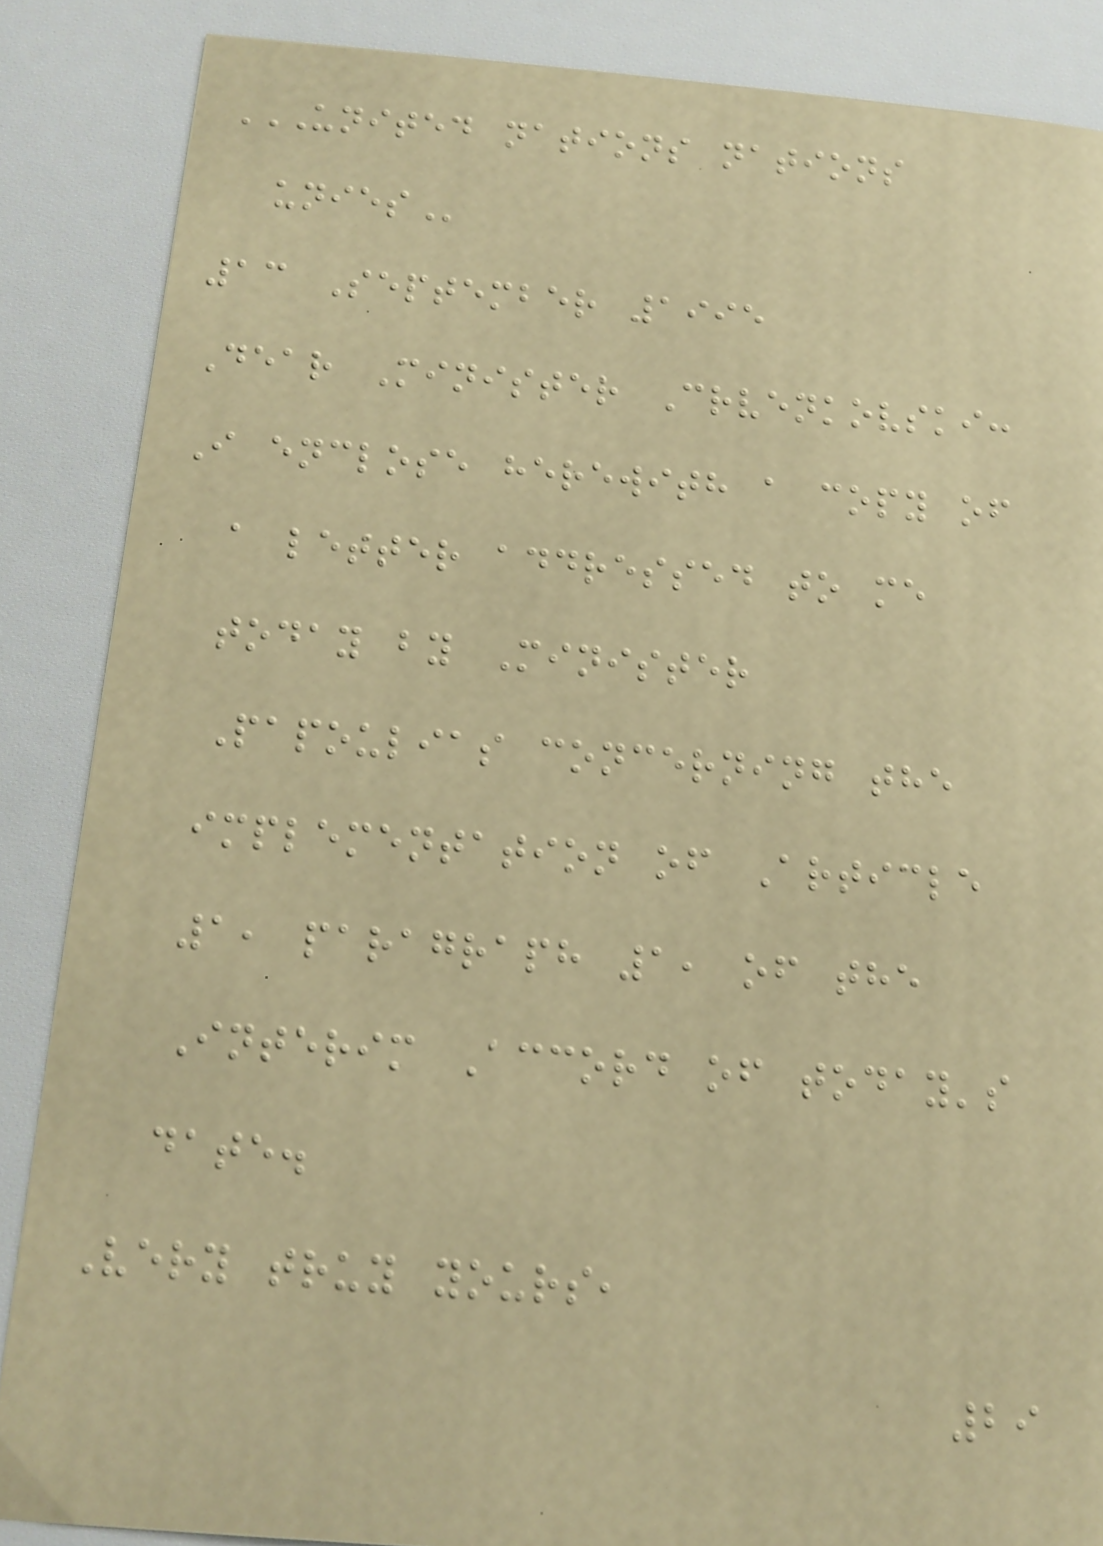UNITED NATIONS NATIONS
UNIES
13 September 1995
Dear Minister Crvenkovski:
I enclose herewith a copy of
a letter addressed to me
today by Minister
Papoulias concerning the
implementation of Article
1, paragraph 1, of the
Interim Accord of today's
date.
Very truy yours,
29
